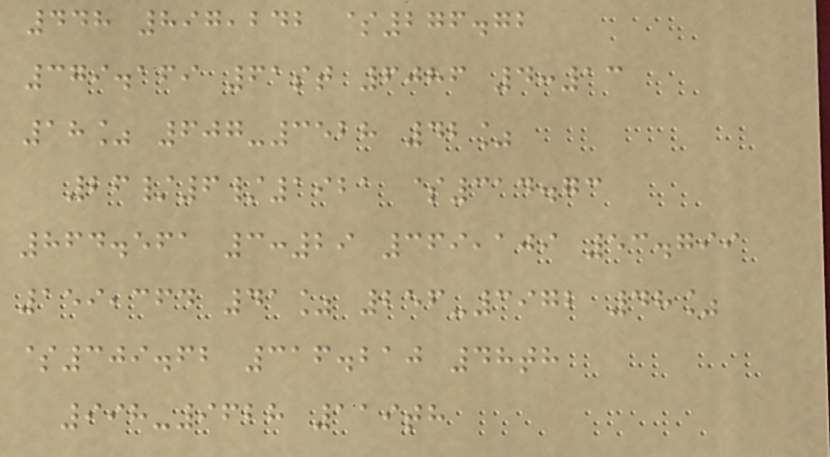448 897,242 $276.72
379.169 61st 6086 4:13
18% 607-3528 42%
26/6/1921 $314.73
864.561 3:29 369,109 53.799
159,364 41% 256-3972 48%
$309.62 316.210 48th
998-9628 119th
